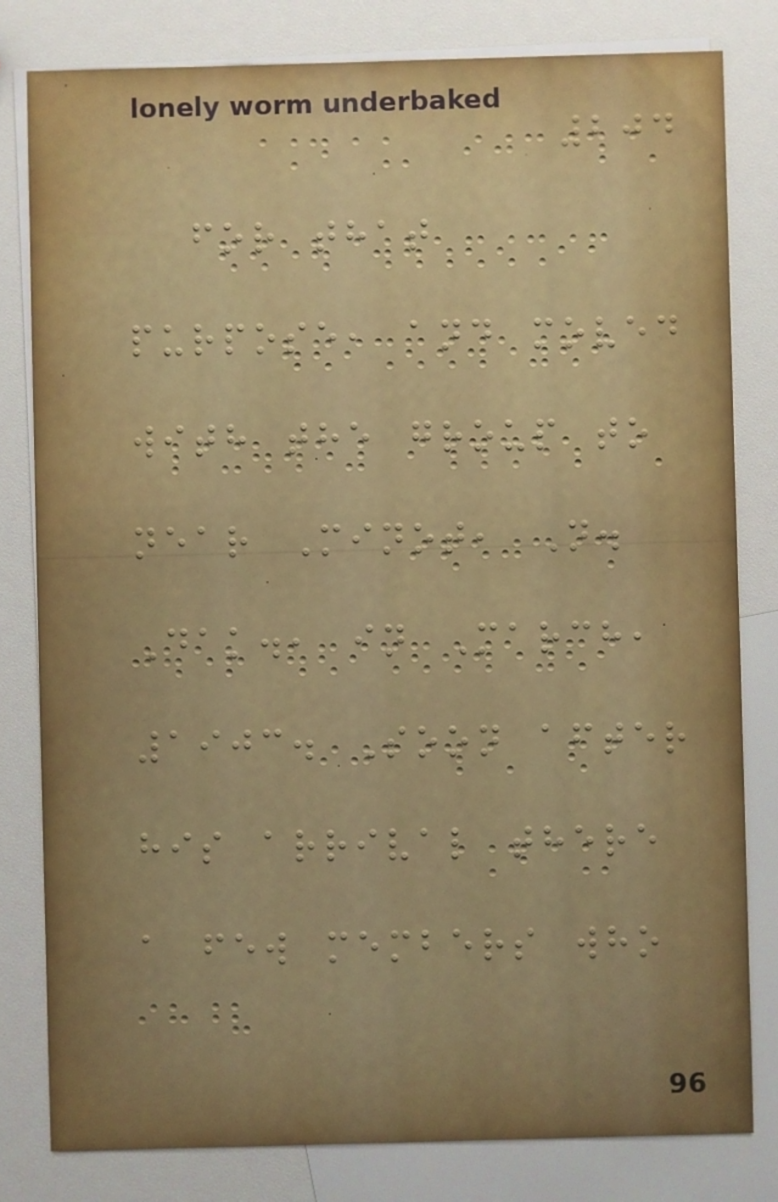204
for that
purpose, and moved
with the group to
near Minot, N.
Dak., in March,
1903. Soon after
his arrival there
a few members who
